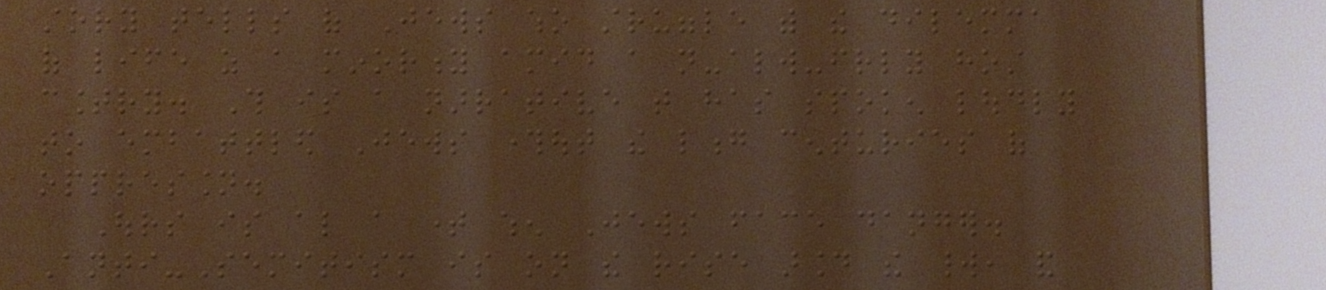story tells of Jews who struggle with the dilemma
of life as a minority amid a not-always-friendly host
country. This is a narrative that has spoken loudly
to embattled Jews throughout the long centuries of
oppression.
Ours is also a time when Jews face danger.
Anti-Semitism is on the rise around the world, and
